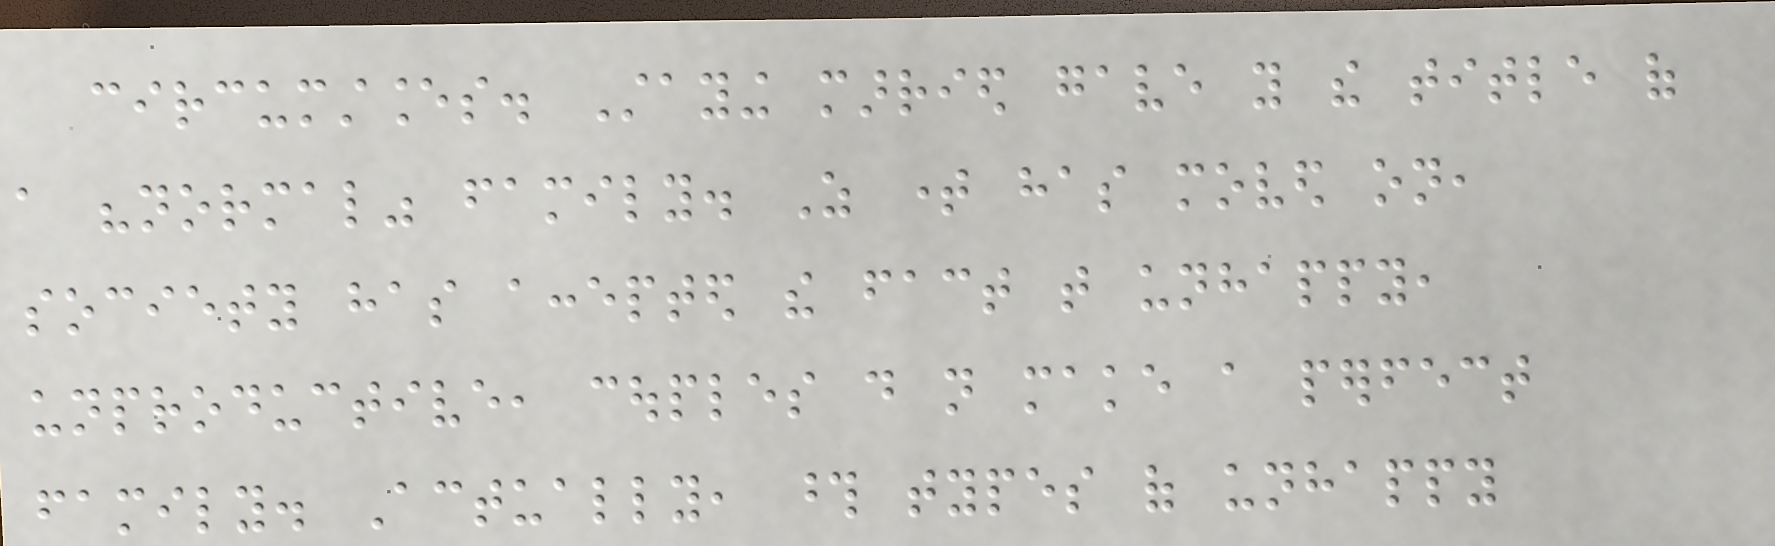circumstances. Staying married gave you the title of
a "normal" family. As time has moved on,
society has accepted the fact that unhappy,
unproductive, couples do not make a perfect
family. Actually, those types of unhappy
